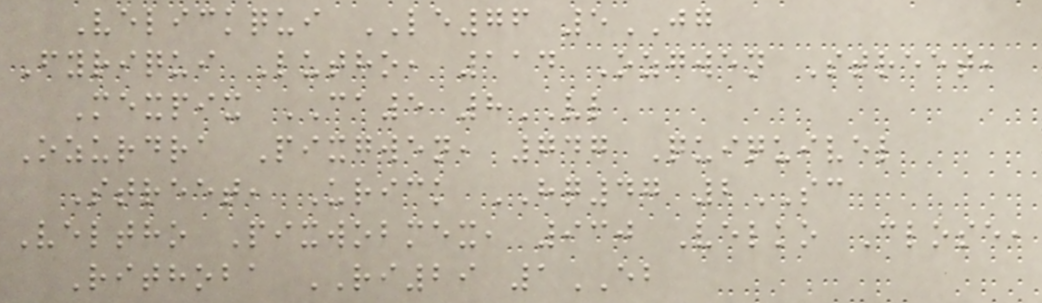Velickqui LE76 5JG
Fyriqui Lutho, 114 Ozgwen Street,
Mexpix CA5 8VL
Ozurdra Pixgwen, 747 Quiquivel
Street, Urick HQ47 2SC
Veltho Pixwobmex, 930 Velko Close,
Rithoba RI29 1EB
